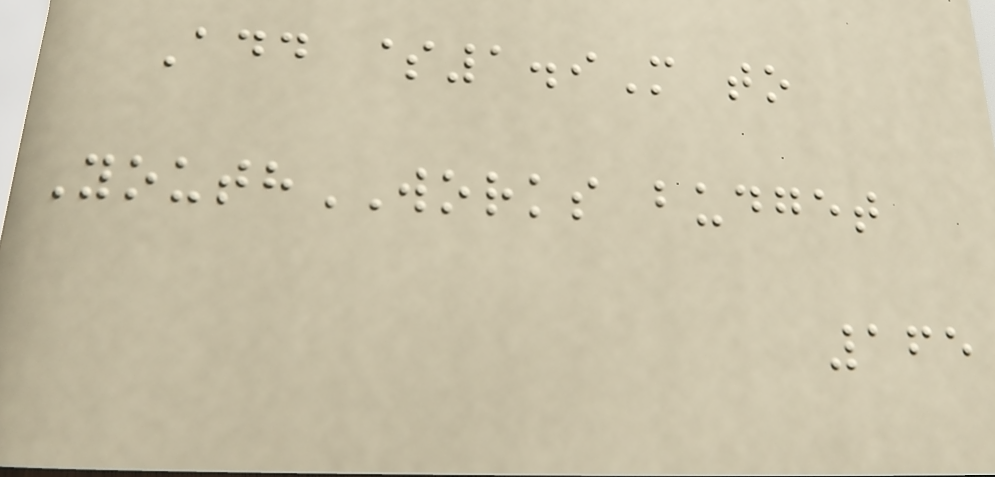Add $1.9M to
YouthWORKS budget
165
